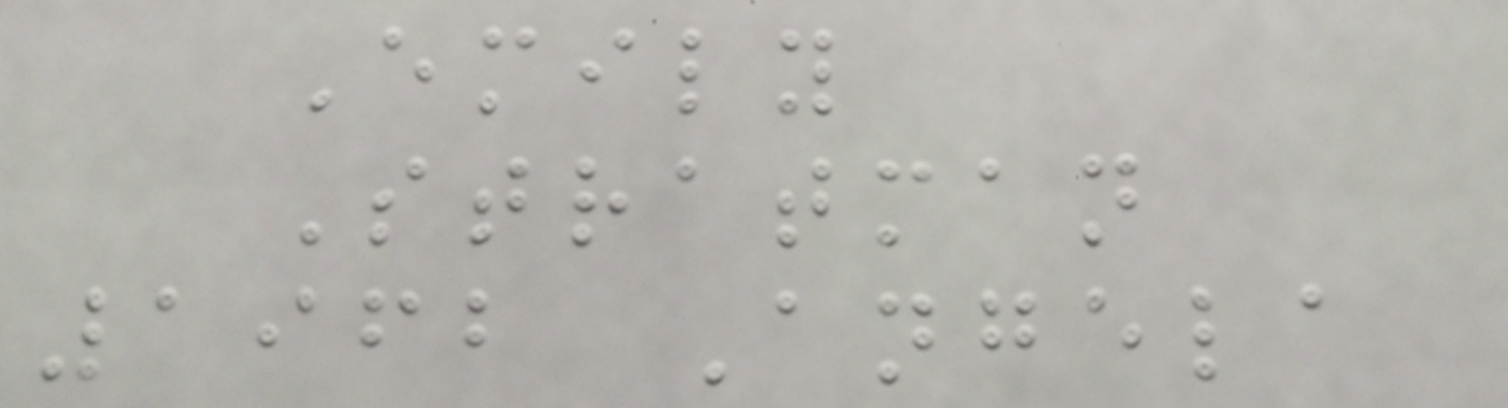Emily
Stratman
1962 Angela
